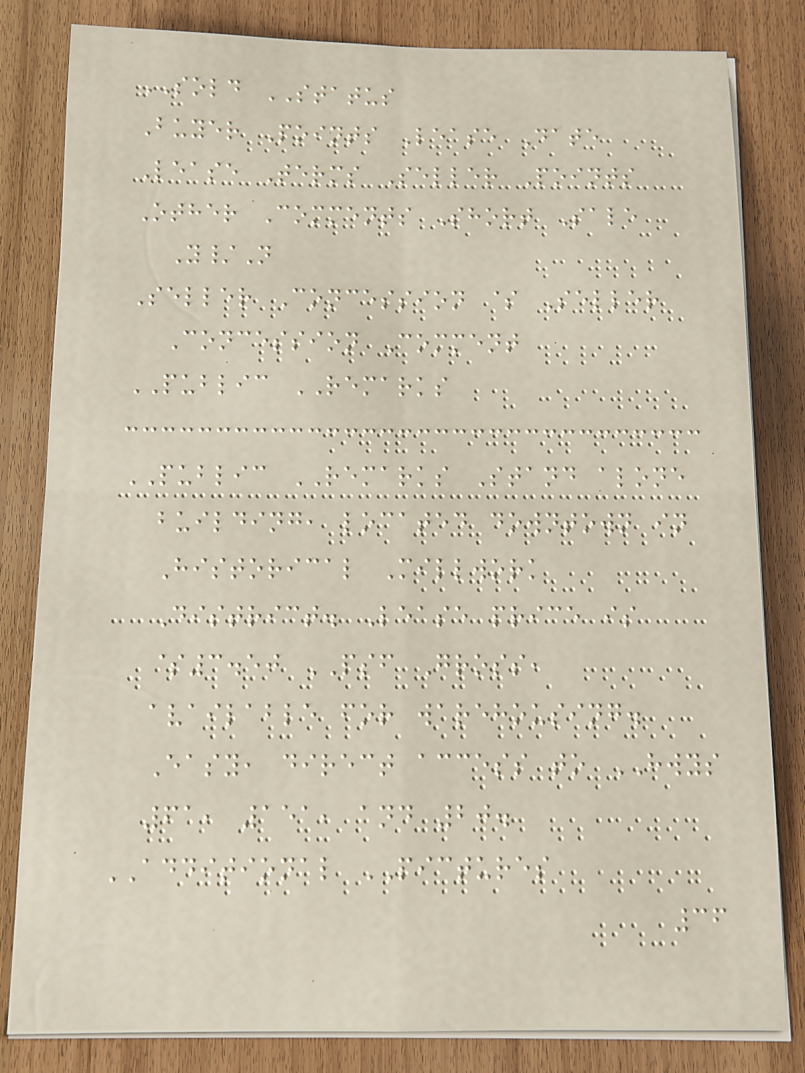SOLD STATUS
Buyer Points Lease Date
Lease Terms Seller Points
Other Comments Short Sale
Y/N
Seller Concession $ Seller
Concession Comment
PUBLIC REMARKS
PUBLIC REMARKS Stand alone
building, located downtown in
Historical Millwork
District. Lease price is
$3.50 PSF Gross,
available for warehousing.
Easy, direct access to HWYS
61, 151, and 20.
ADDITIONAL PICTURES
36
